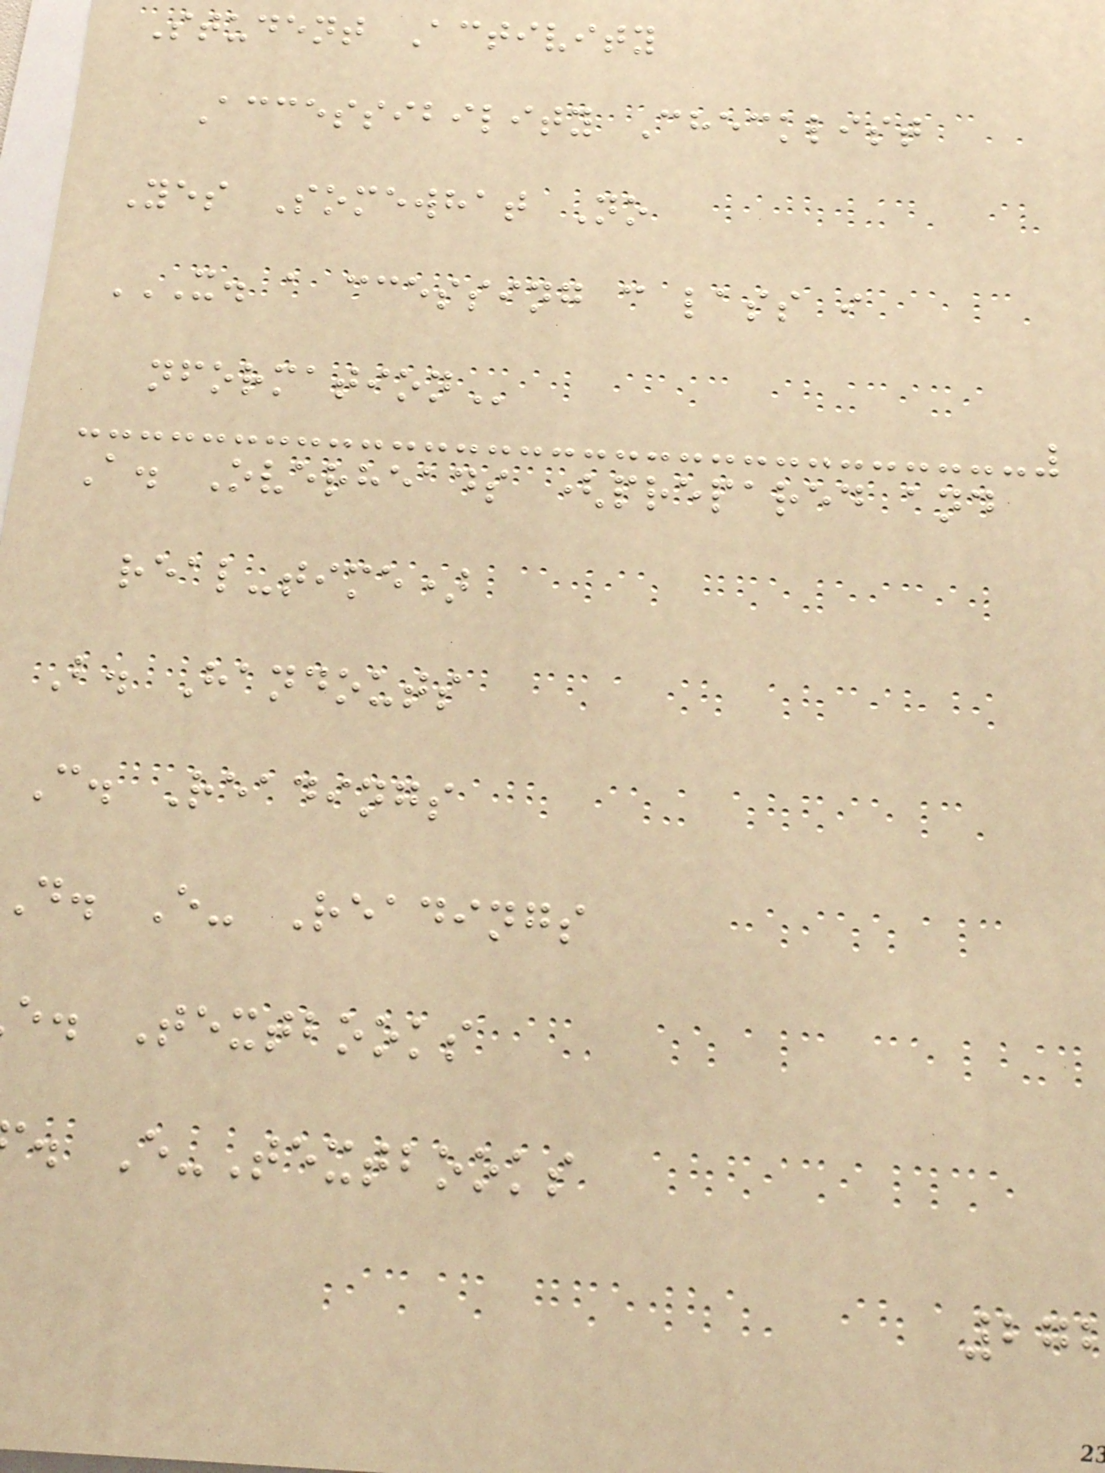Student Activity
Accessibility Checklist
Yes Somewhat No
X. A CCESSING C LASS I
A. Overheads (prepared and
real-time)
B. Handouts
C. Readings
d. E- Readings
e. Textbooks
. E-Textbooks
